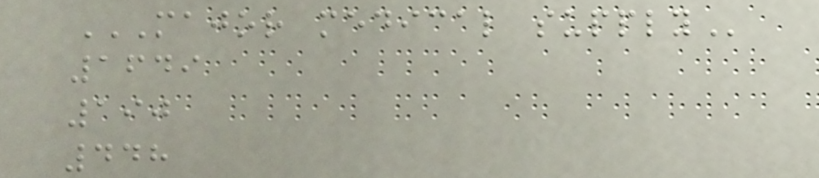MAJOR MEDICAL SUPPLY
1649
190
448
